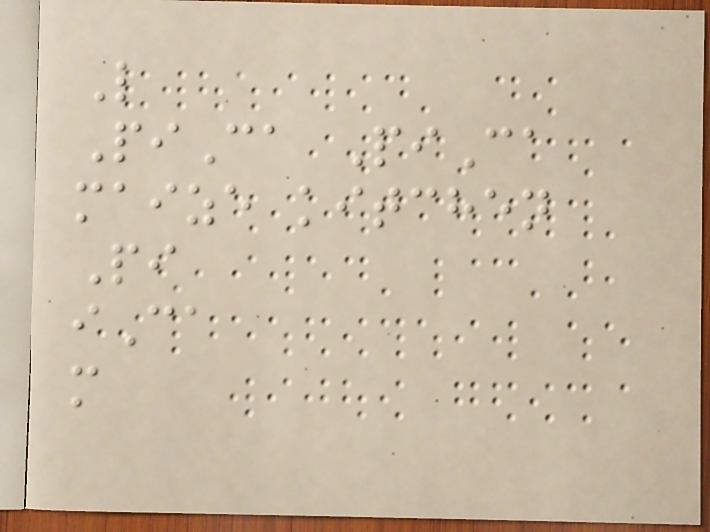L
PiCa PiCa
maize kitchen
Pi
iCa
m
